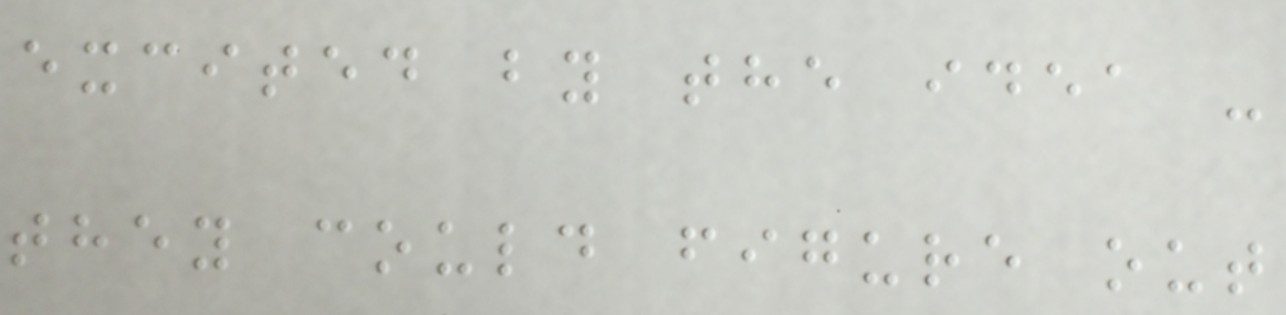excited by the idea -
they could figure out
